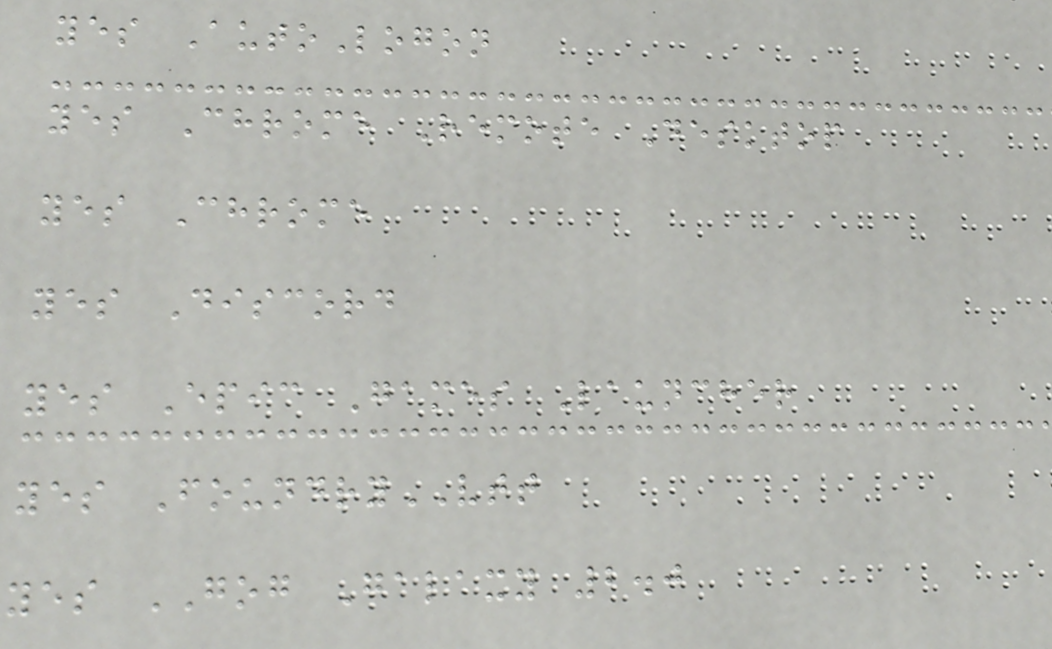yes AutoLogon
yes Chrome Remote Desktop
yes Chrome
yes Discord
yes Epic Games Launcher
yes FoundryVTT
yes GOG Galaxy 2.0
